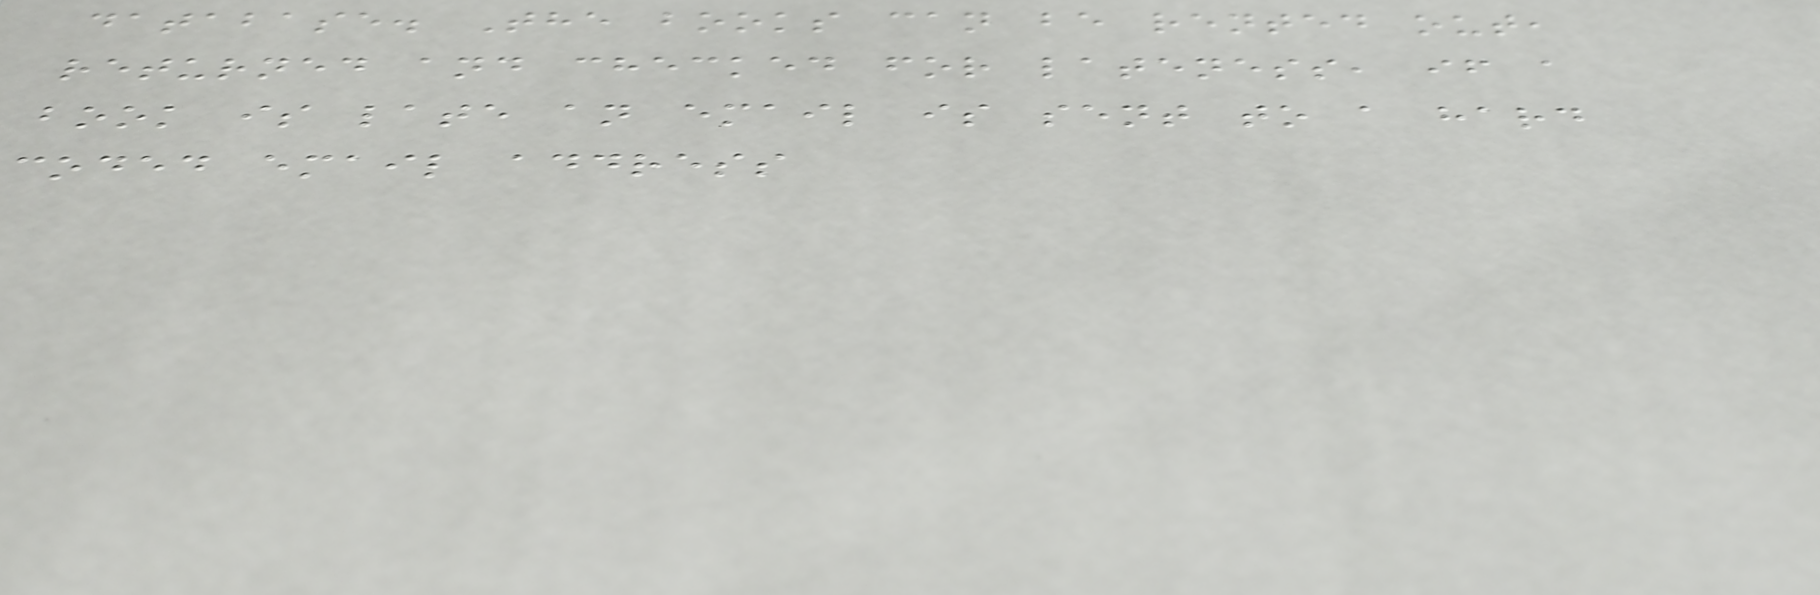database. The books can be rented out,
returned and checked for lateness, if a
book is late an email is sent to a hard
coded email address
